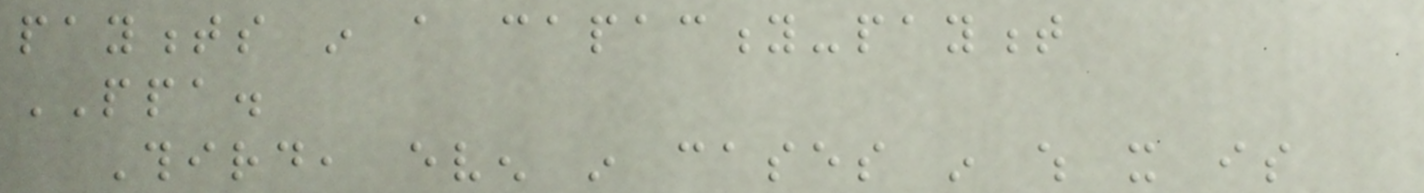payments in a capacity-payment
PPA.
Third, even in cases in which it is
